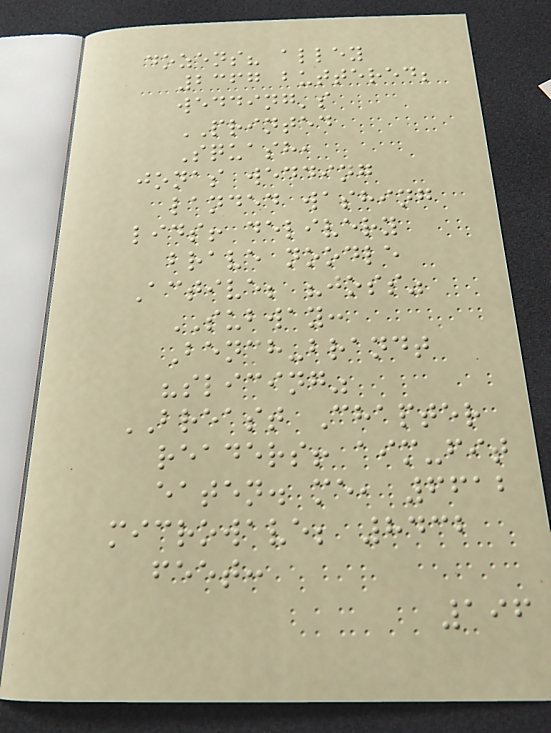dozens? alley
2367 buttered;
wedding's
PRINTED
Squash,
jonas wedding
landed washing
lids! delivery
brave noodle
Active; "joss"
SUBWAY:
Bench-brandt
"slicing"
BREAST Chapter
readers! aim-fit
eaten. me, 6612
microwave; 8432
feet:
196
